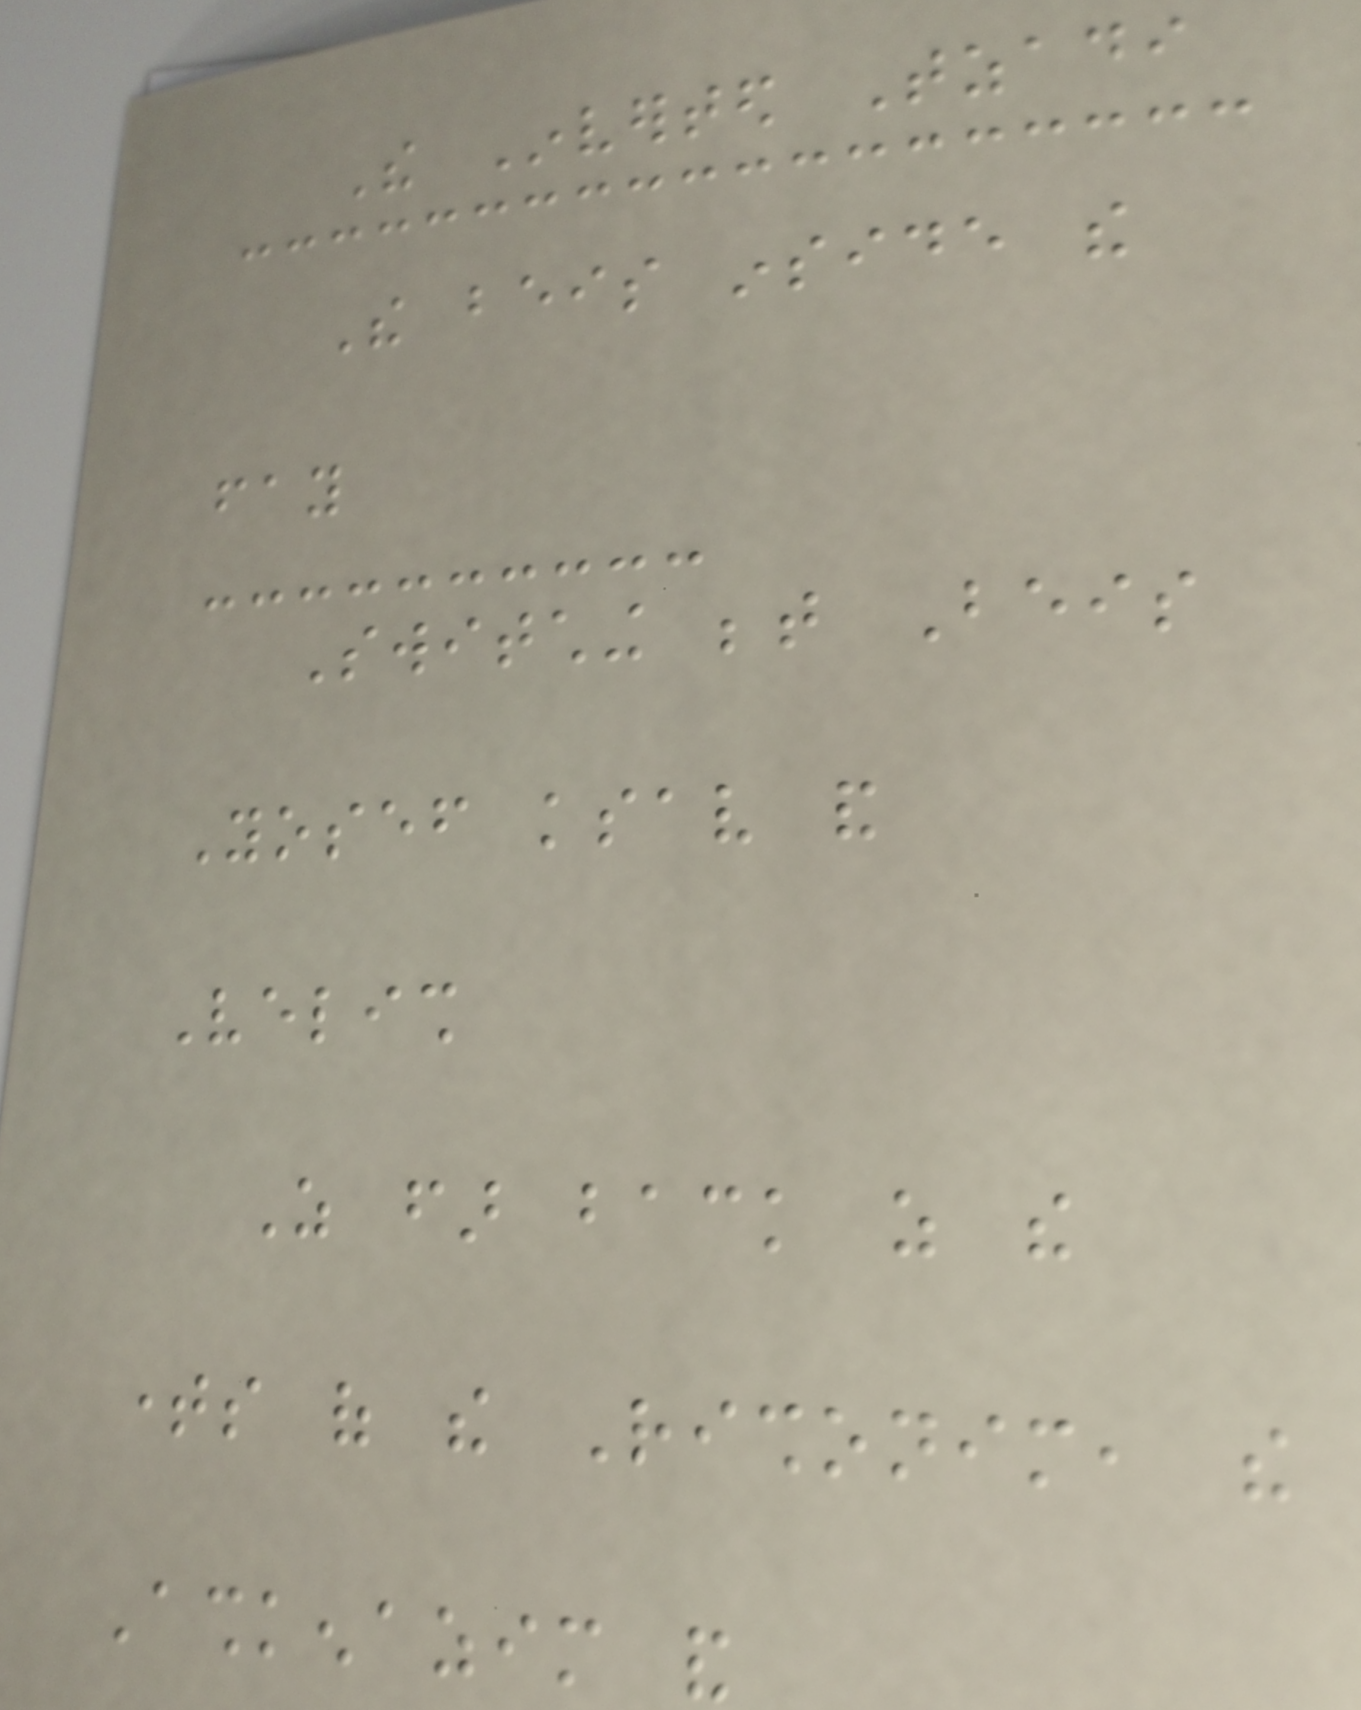The Inverted Tzadi
The beis inside the
fay
Switching between Beis
Yosef ksav and
Velish
As far back as the
times of the Rishonim, the
Ashkenazim and
